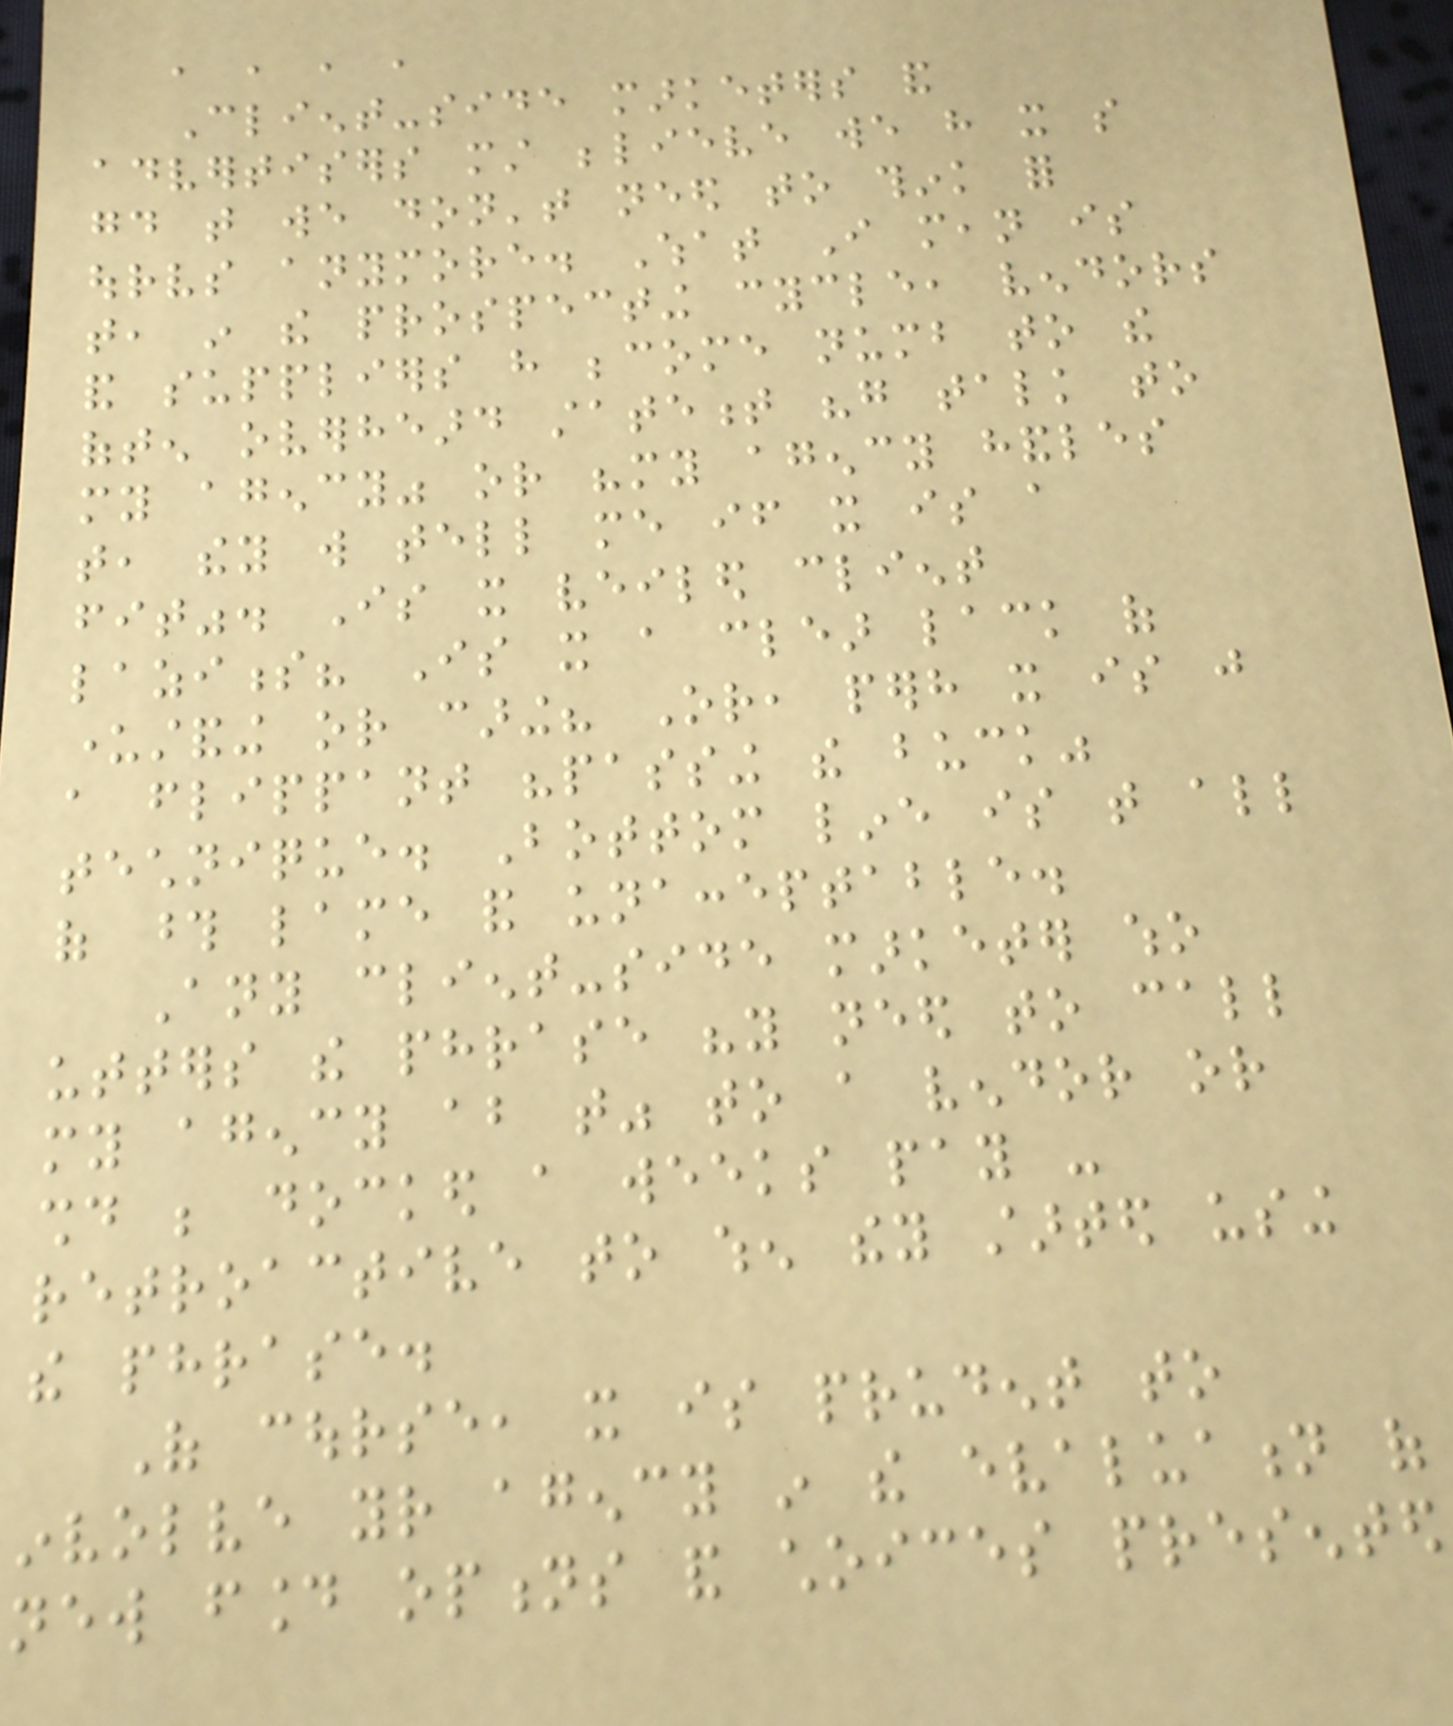, , , ,
Client-side marketers and
advertisers must believe we have it so
good that we don't need to think for
ourselves anymore. What I mean is
that, in the prospecting cycle, vendors
and suppliers have become numb to the
often overheard statement "go talk to
my agency" or "my agency handles
that, they will tell me if it is a
fit". Is it veiled client
laziness? Is it a clear lack of
understanding or caring? Or, perhaps it is just
a flippant "passing the buck"
technique. Bottom line is that all
of those lame and unacceptable.
Any client-side marketer who
utters the phrase "you need to call
my agency about that" to a vendor or
should be docked a weeks pay -
retroactive to when they started using
the phrase.
Of course, it is prudent to
involve your agency in the evaluation of
new found options and choices presented
